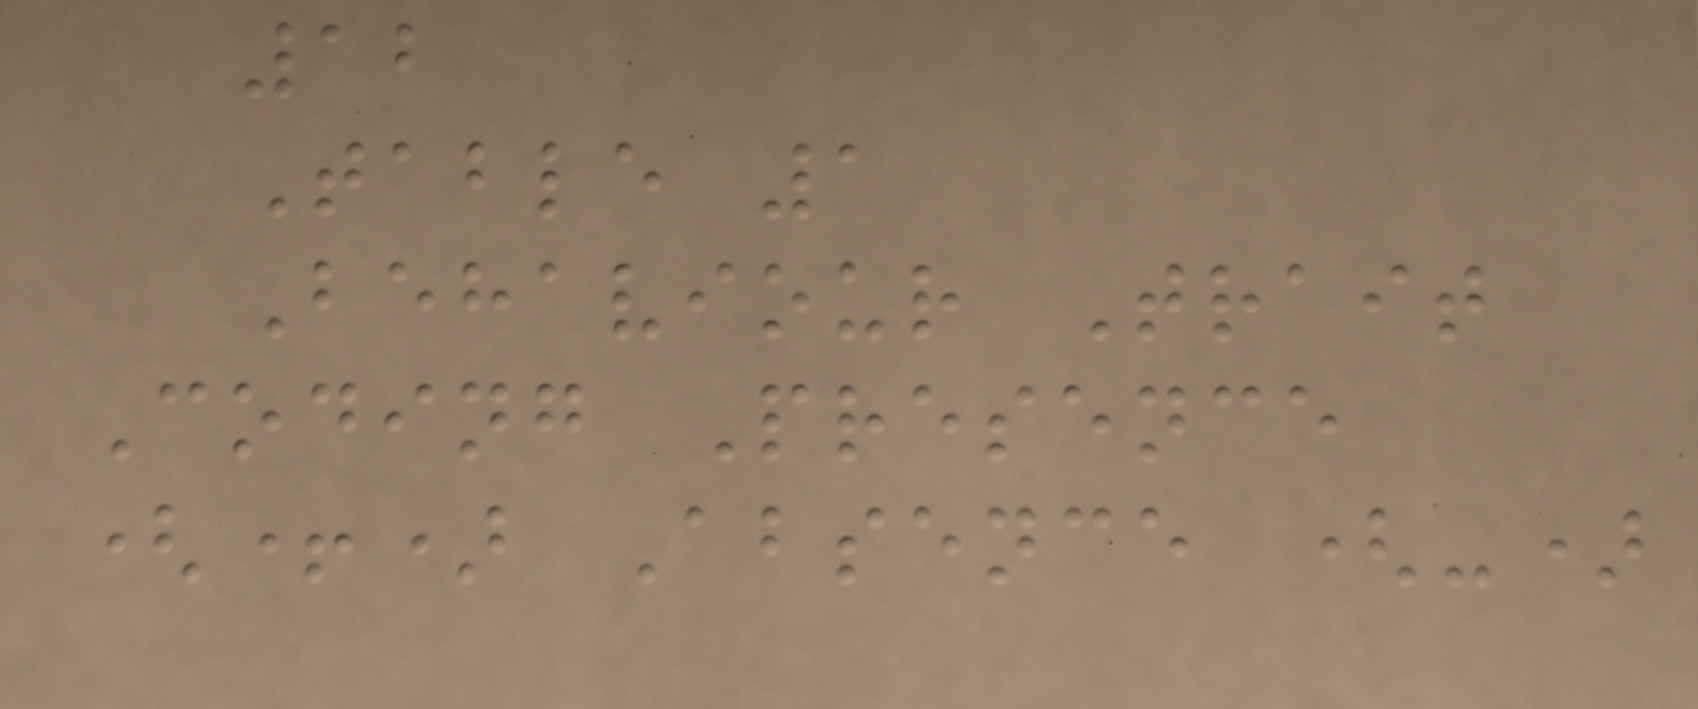12
Table 1
Behaviour Trait
Coding Presence
(+) Absence (-)
